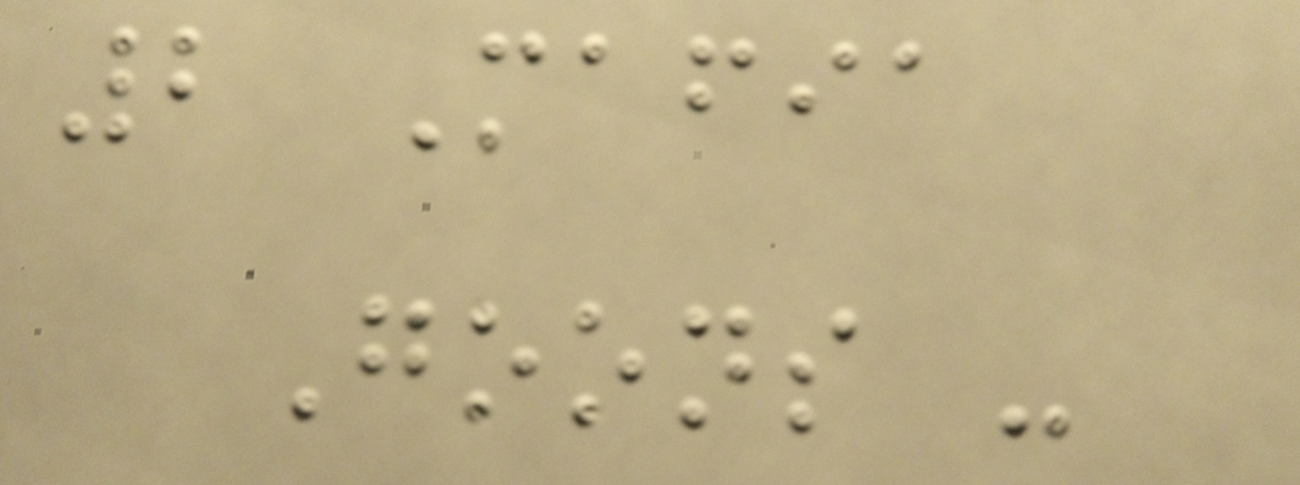2 Mafia
Goons -
